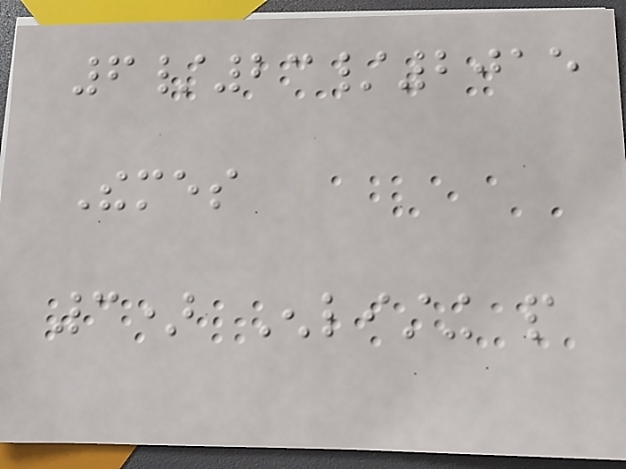6/23/2015
Themes
3) Enlisting people
